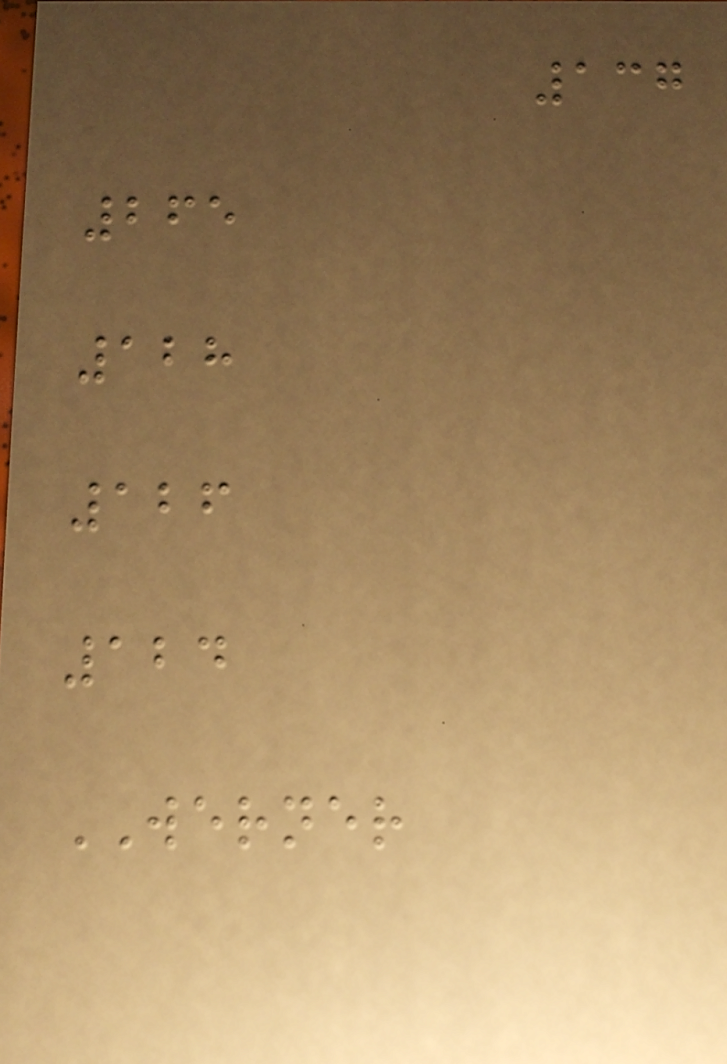137
265
128
126
124
WERNER
